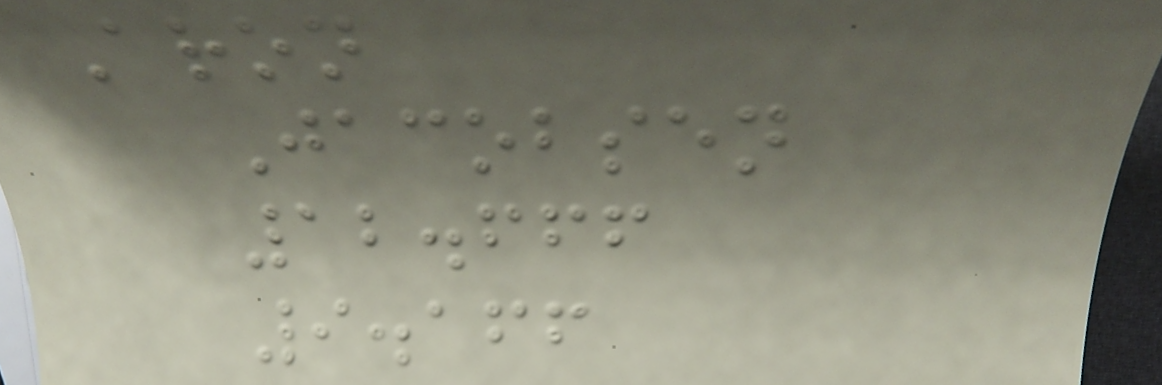Aron
Jacobsen
12.666
9.166
